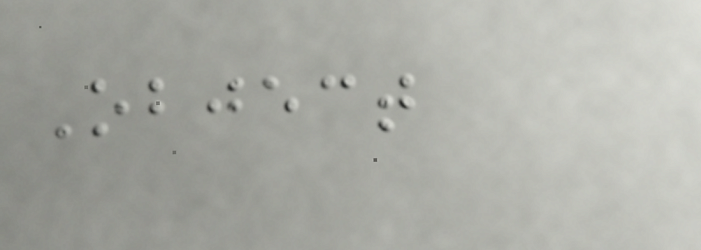Object
